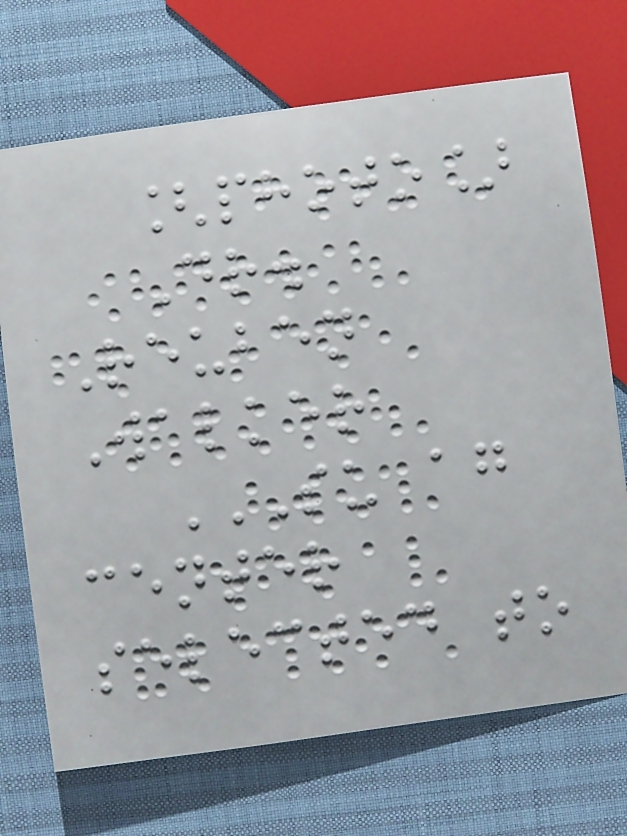[photo]
Dr.
Reuben
Walker
SU AG
CENTER
SELECTED TO
